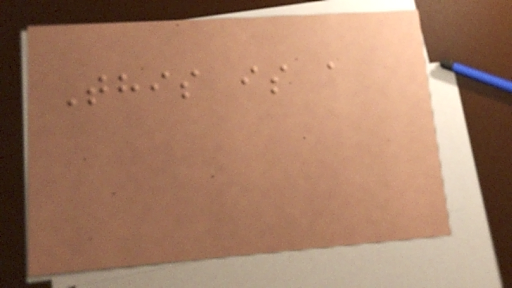This is a
